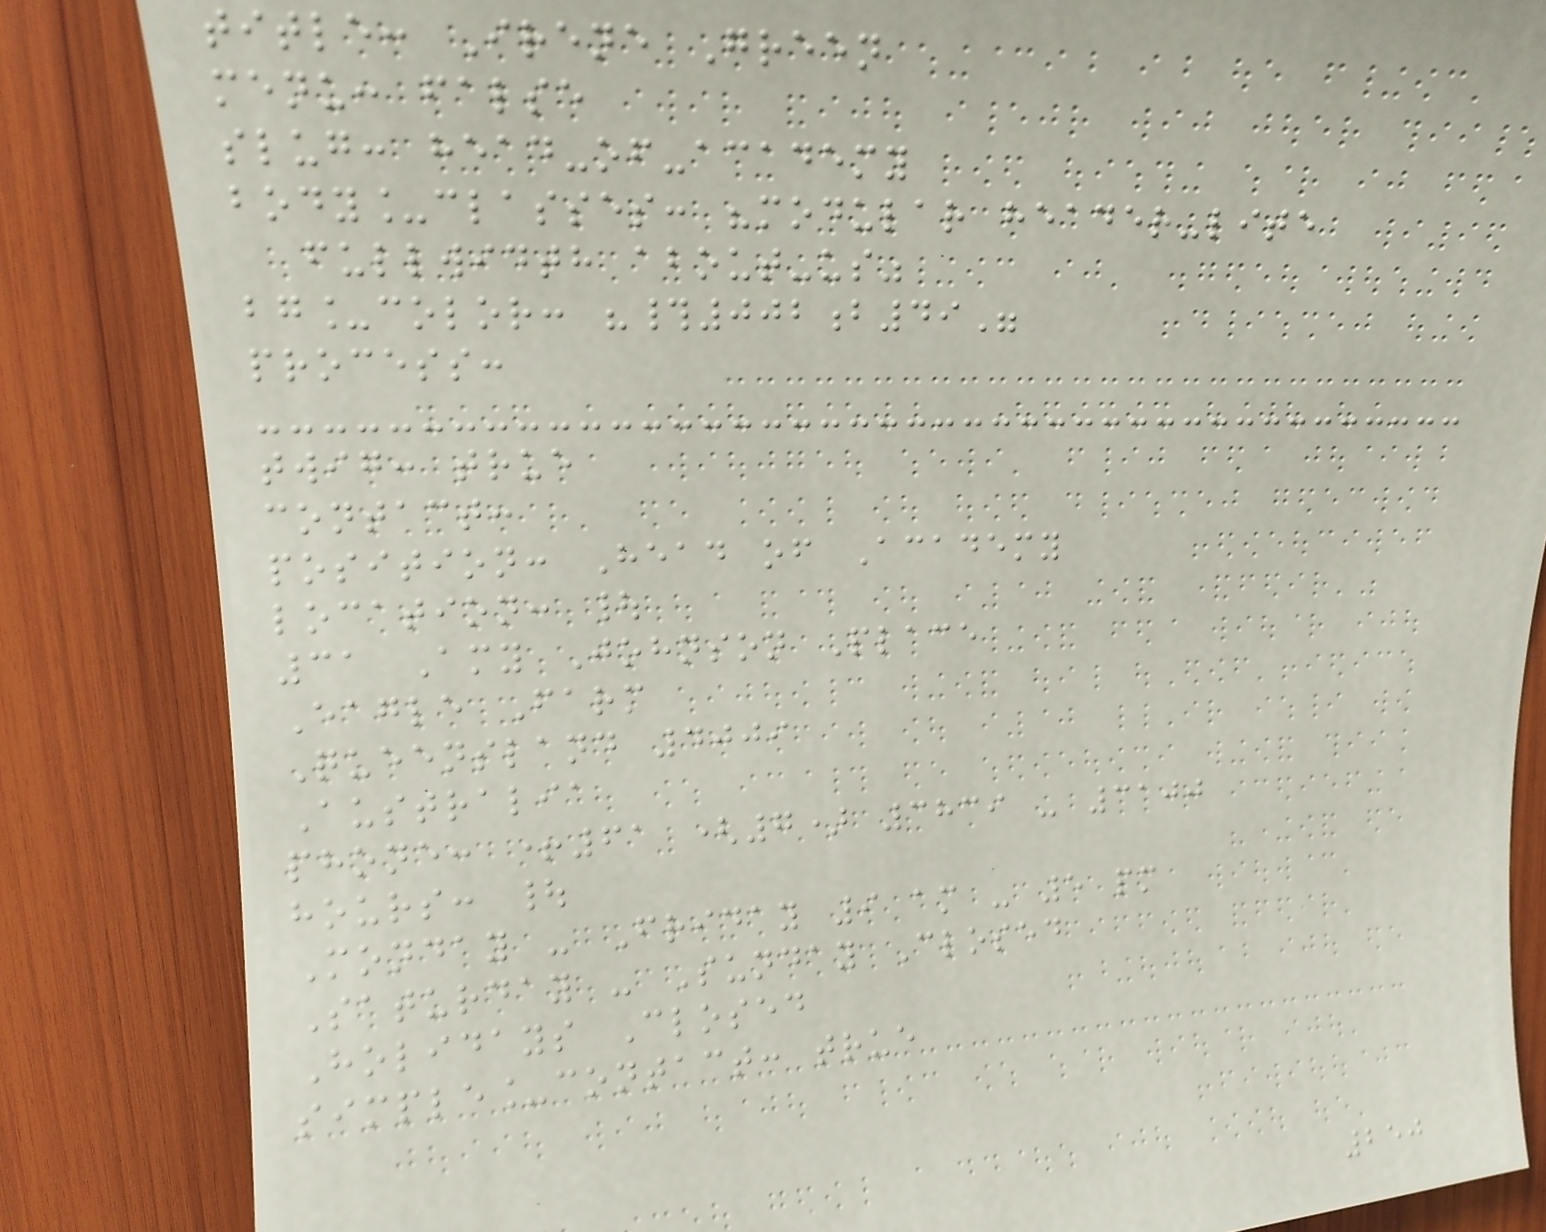title: Irene Green
menu: false
slug: head-of-academy
body_classes: "modular header-lite
fullwidth about-us"
bg_color: "#002b49"
process:
twig: true
contact:
position: Head of Academy
location: |
31 Amy Johnson Place
Eagle Farm
Queensland 4009
Australia
phone: +61 (7) 3839 - 3100
hours: |
Monday - Friday 9 am - 5 pm
Saturday - Sunday Closed
Holidays Closed
simple_contact: true
250
